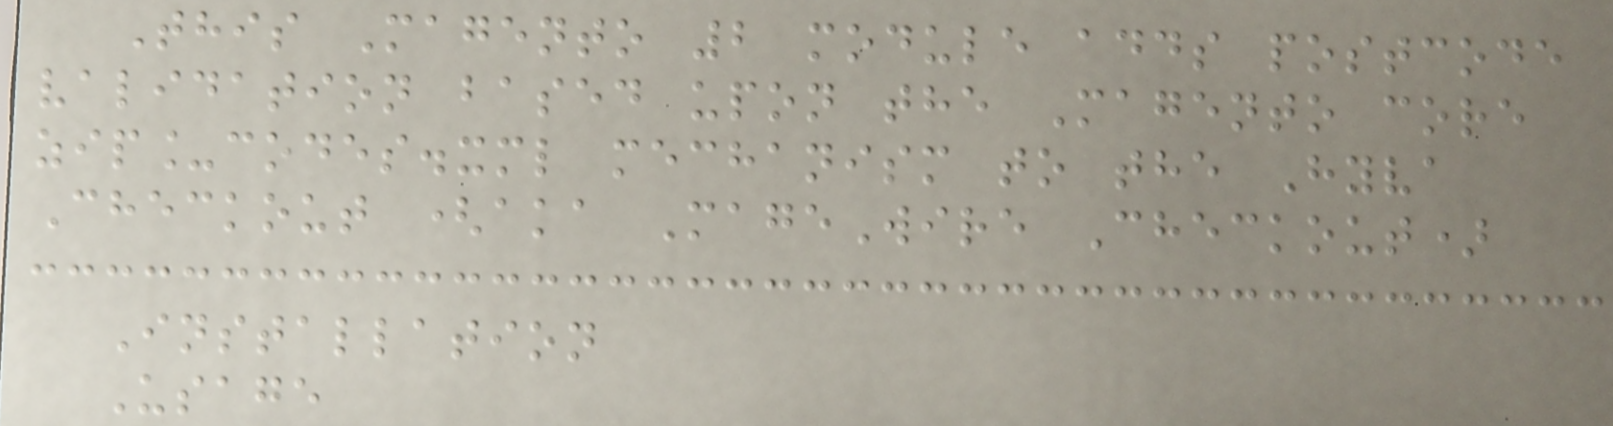This Magento 2 module adds postcode
validation based upon the Magento core
zip_codes.xml mechanism to the Hyva
Checkout (aka MageWire Checkout)
Installation
Usage
